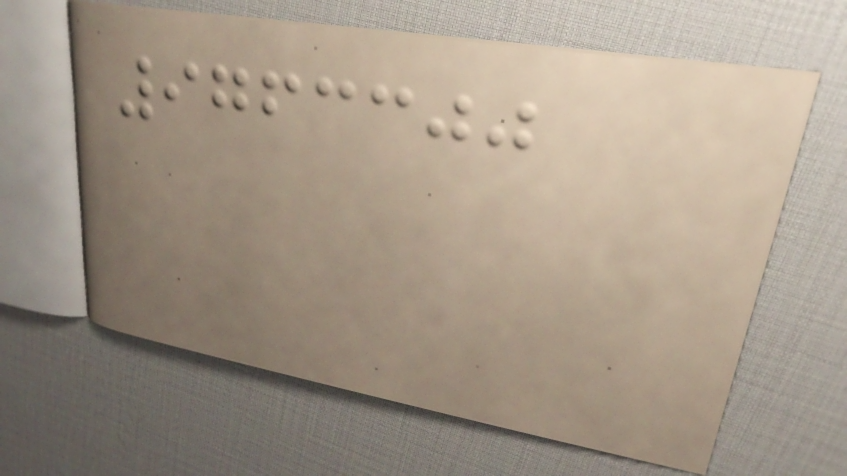9763300
